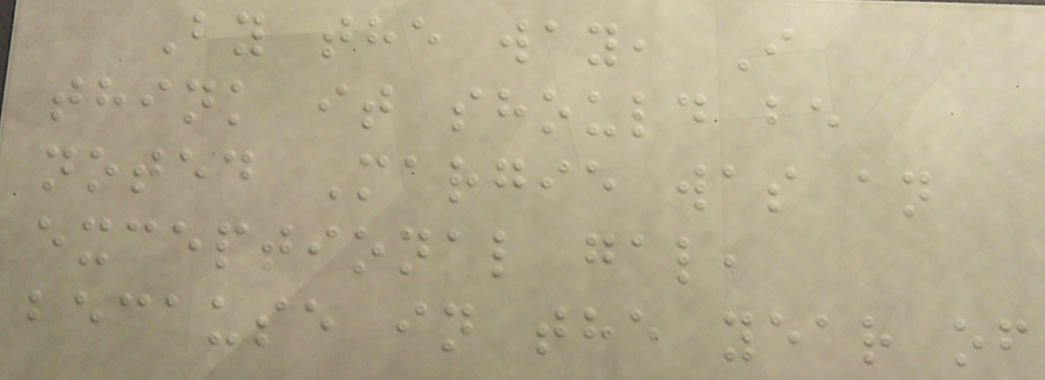By the way, I
think it should be
noted Margie was an
exceptional gal,
because in the year of
